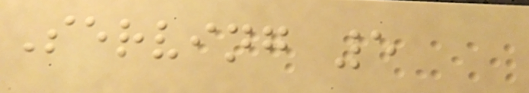Serving 5
